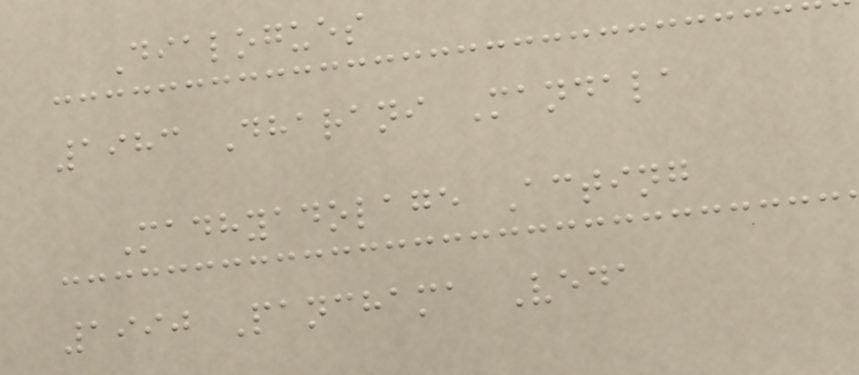Dialogues
1983 Dharani Mandala
Madhyadolage Acting
1990 Panchama Veda
